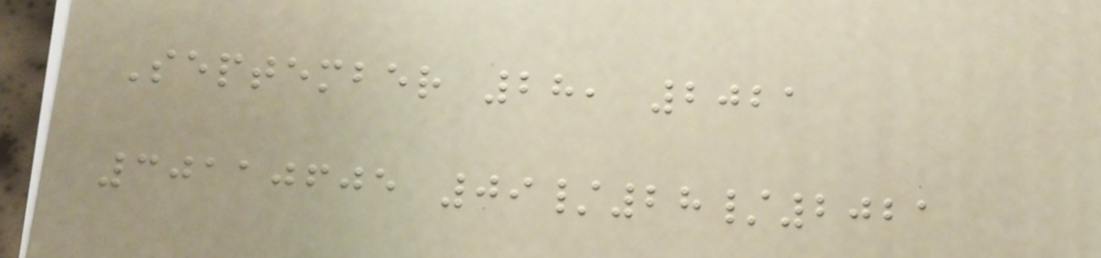September 28, 2021
30110605 09/28/2021
